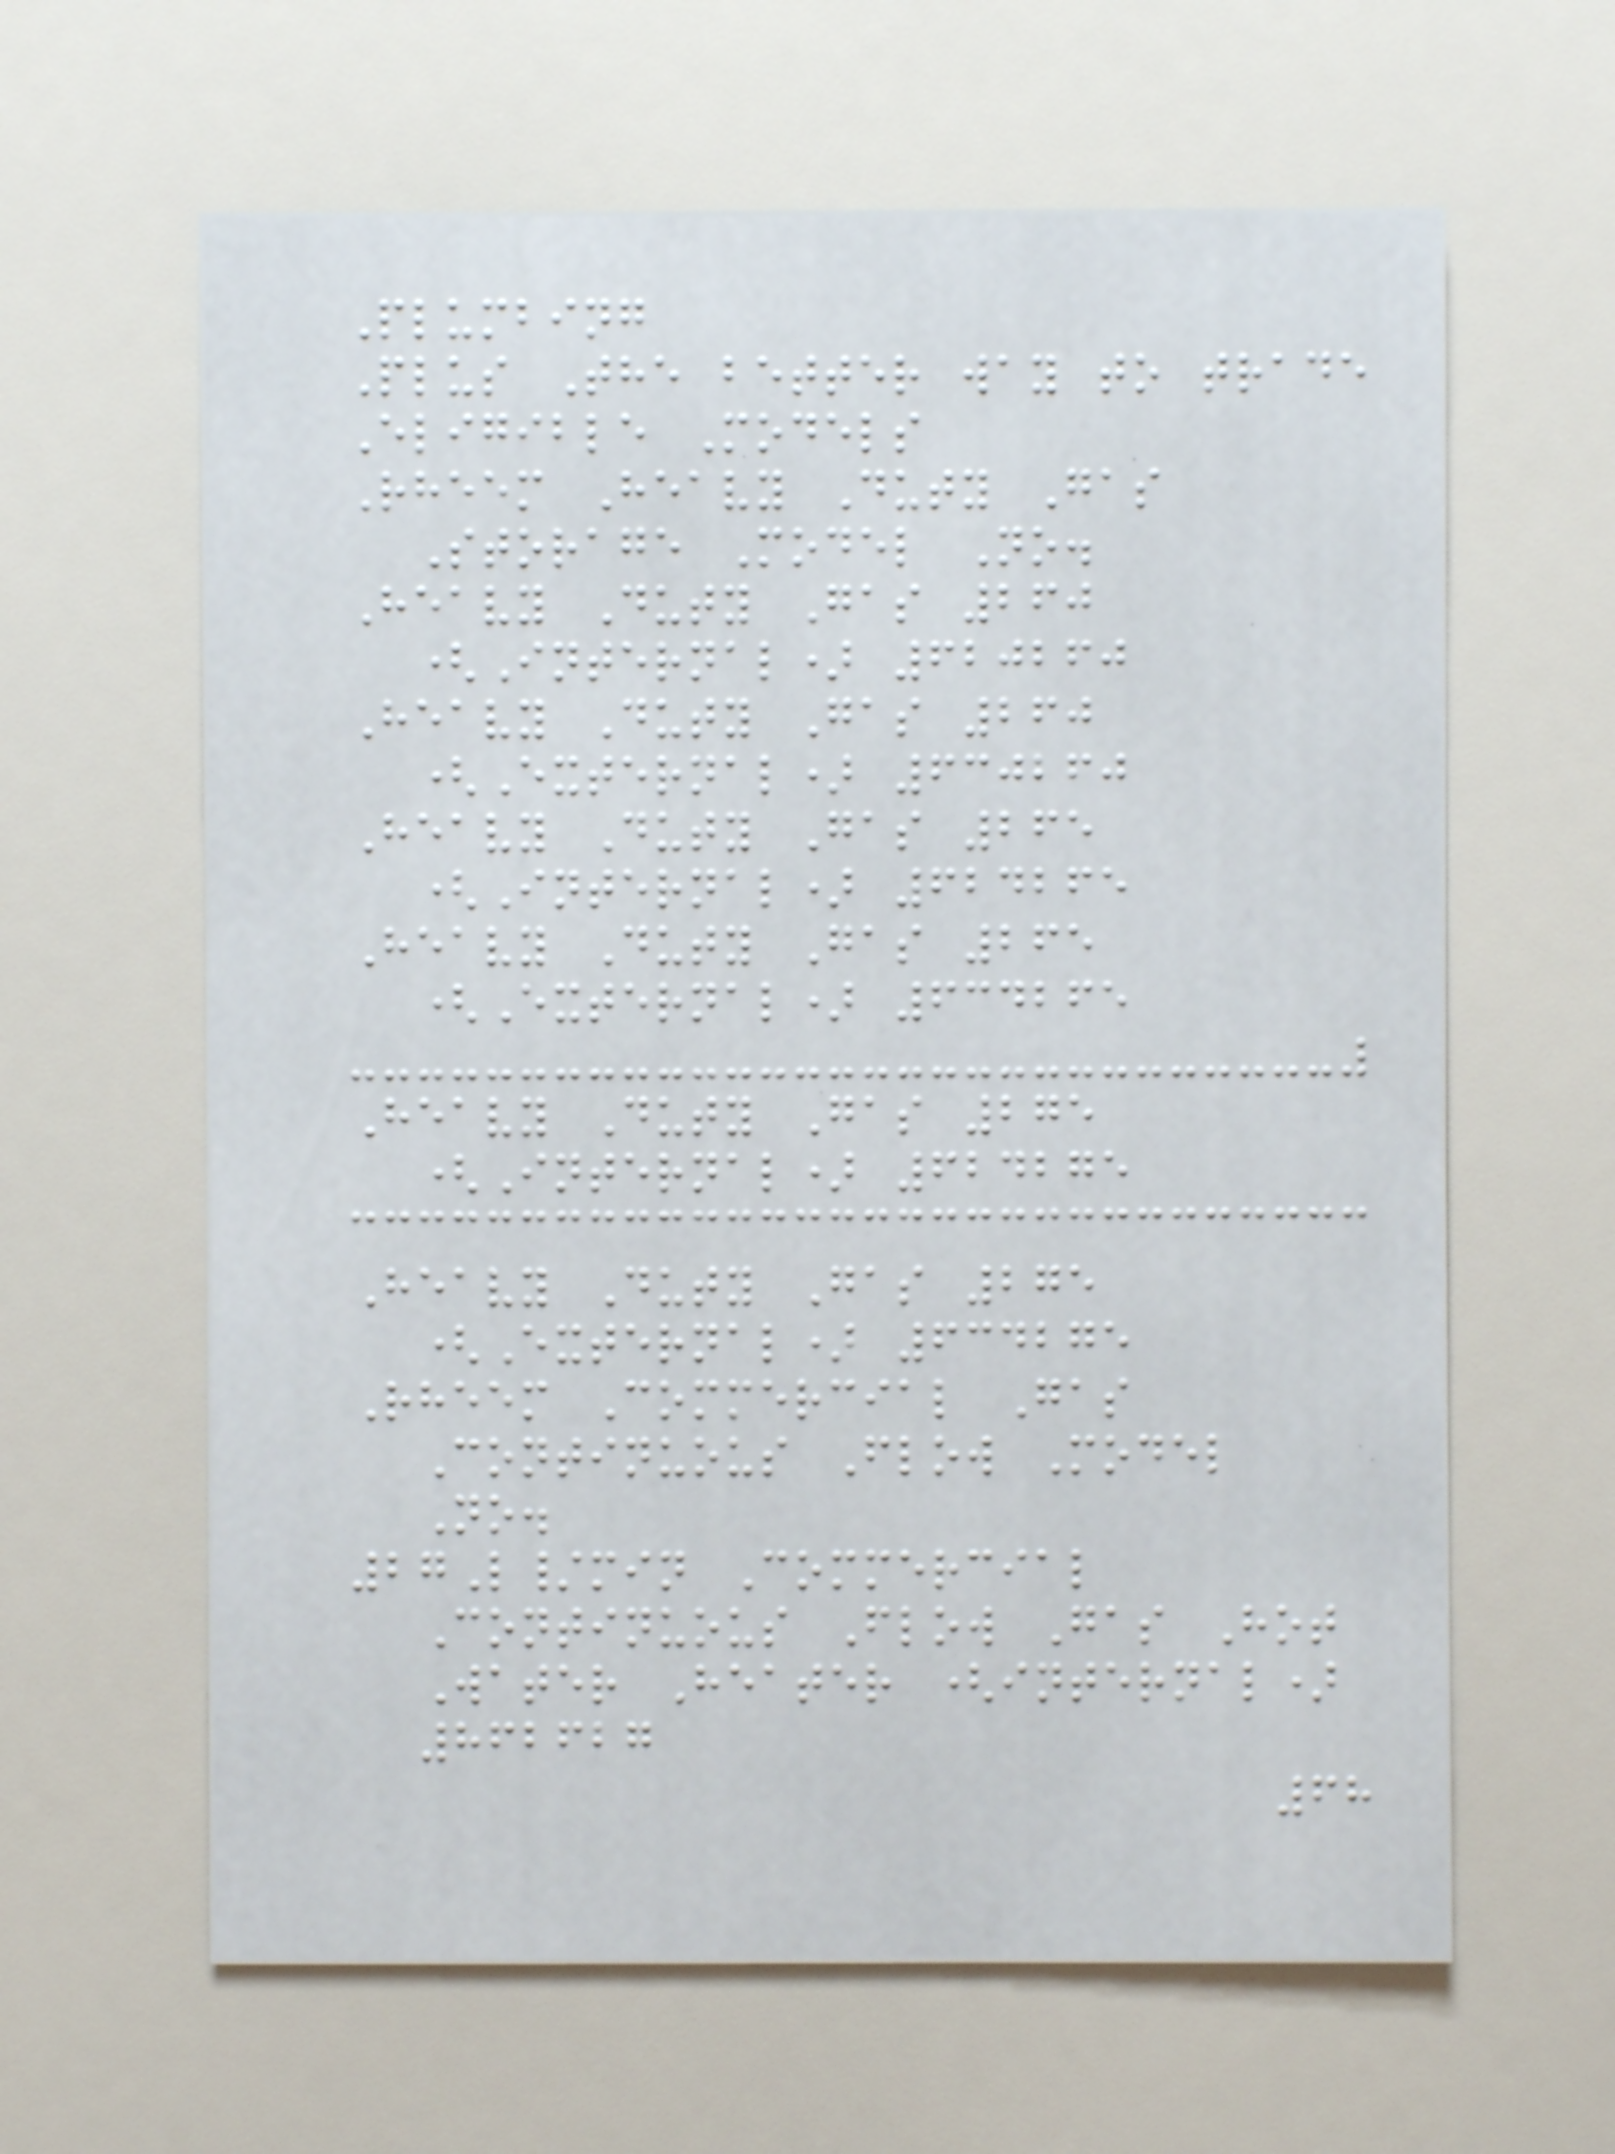Plumbing
Plus The better way to trade
Eligible Models
Rheem Heavy Duty Gas
Storage Model No.
Heavy Duty Gas 260
(Internal) 620260
Heavy Duty Gas 260
(External) 630260
Heavy Duty Gas 265
(Internal) 624265
Heavy Duty Gas 265
(External) 634265
Heavy Duty Gas 275
(Internal) 624275
Heavy Duty Gas 275
(External) 634275
Rheem Commercial Gas
Continuous Flow Model
No.
27L/min Commercial
Continuous Flow Gas Hot
Water Heater (internal)
862627
68
